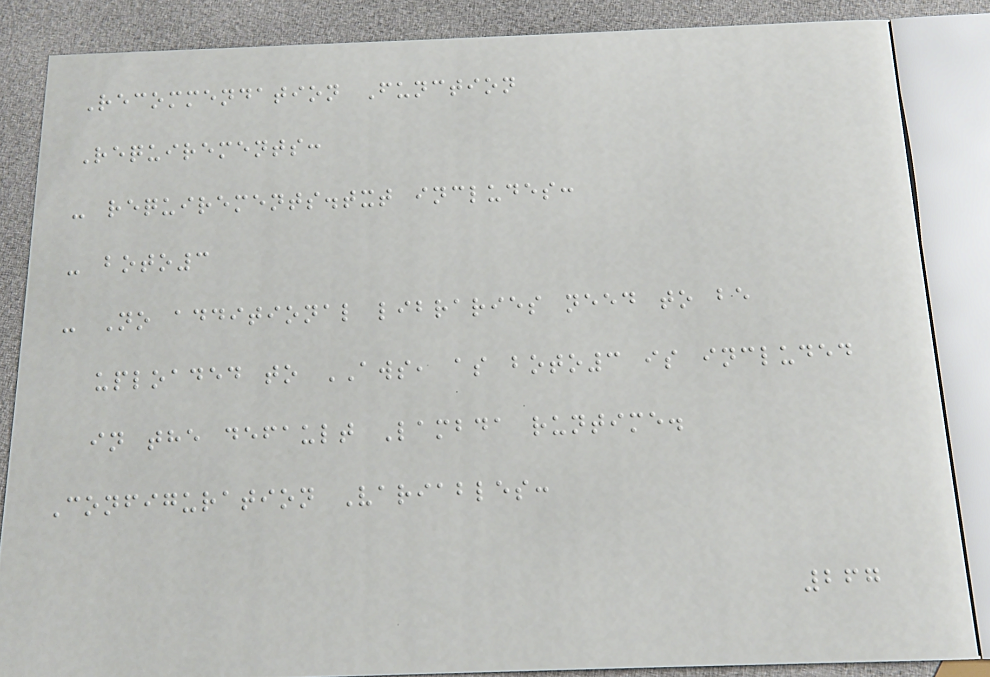Recommendation Function
Requirements:
- requirements.txt includes:
- boto3
- No additional libraries need to be
uploaded to AWS, as boto3 is included
in the default Lambda runtime.
Configuration Variables:
267
